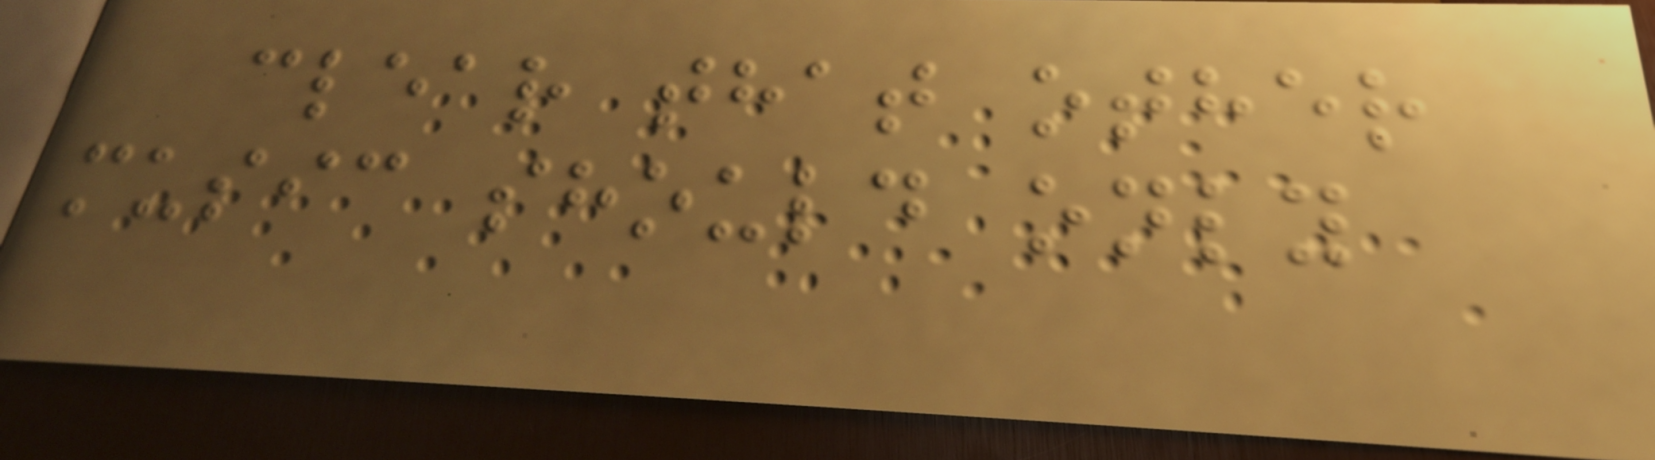clear that other
music should only
